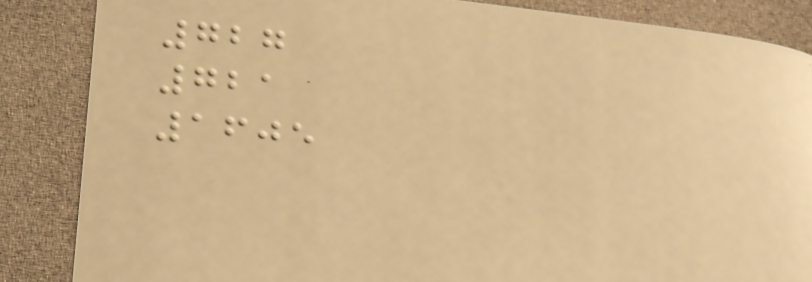727
721
1605
